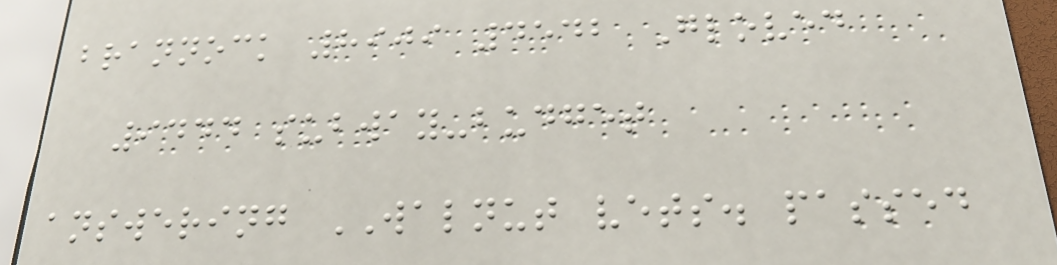brannock 8909 4542 Gloved
9444 subway-budget
answering WALNUT vets. passed
